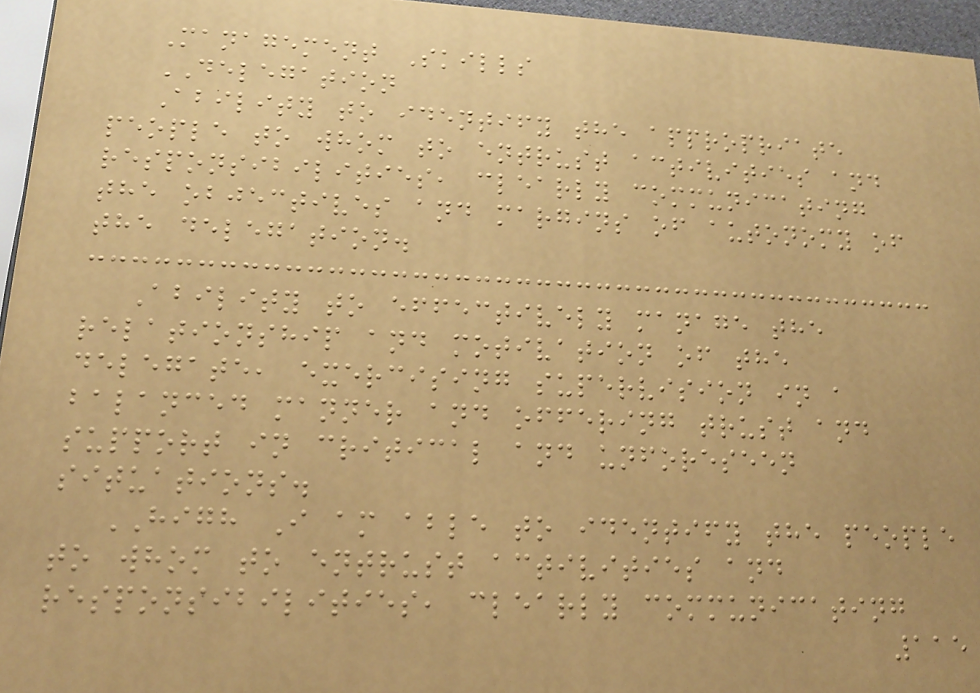Management Skills
DELEGATION
Ability to identify the appropriate
people to whom to entrust activities and
responsibilities, clearly communicating
the objectives and margins of autonomy of
the delegation.
Ability to effectively manage the
relationship and motivation of the
delegate, exercising supervision in a
balanced manner and offering trust and
support in critical and unforeseen
situations.
HIGH I am able to identify the people
to whom to entrust activities and
responsibilities, clearly communicating
115
